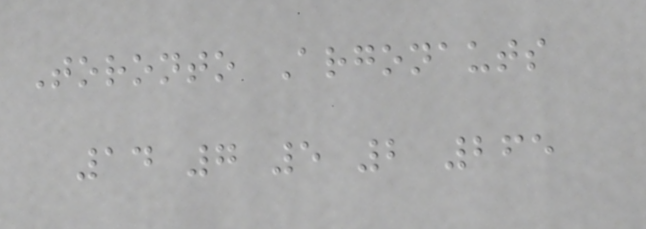Toronto Argonauts
14 7 5 2 265
